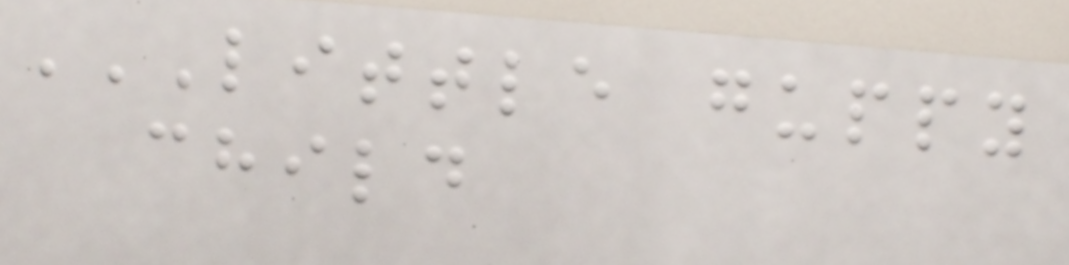LITTLE GUPPY
CHILD
